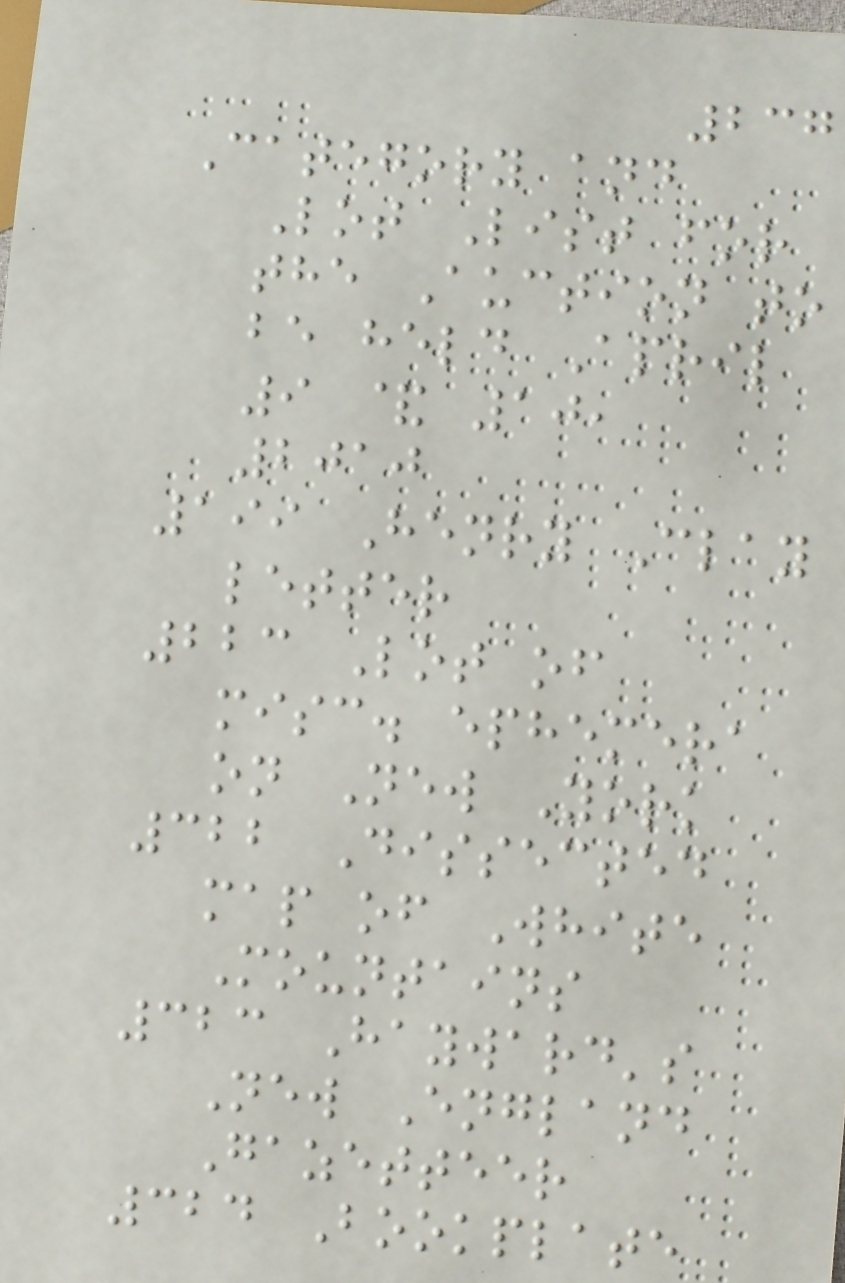237
Category and
Lot List for
the Auction to
be held April
9 & 10,
2010
199 Henry Clay
letter
223 Lot of
misc. ephemera
on New York
322 Dissected
map of White
Mountains
323 Hayward's
New England
Gazetteer
324 Bookplate
